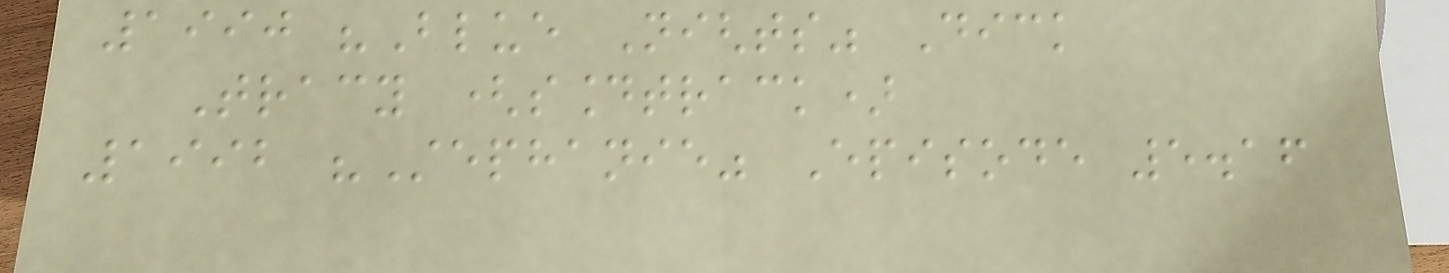1990 "Blue Nights" Dick
Tracy (soundtrack)
1992 "Stephanie" Episode 5.16
